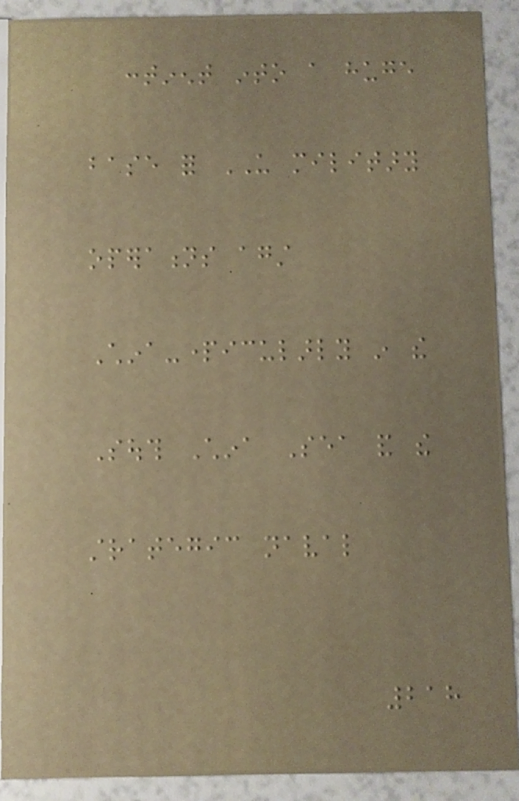continent into a huge
base for US military
operations against
China-particularly in the
South China Sea and the
strategic naval
218
